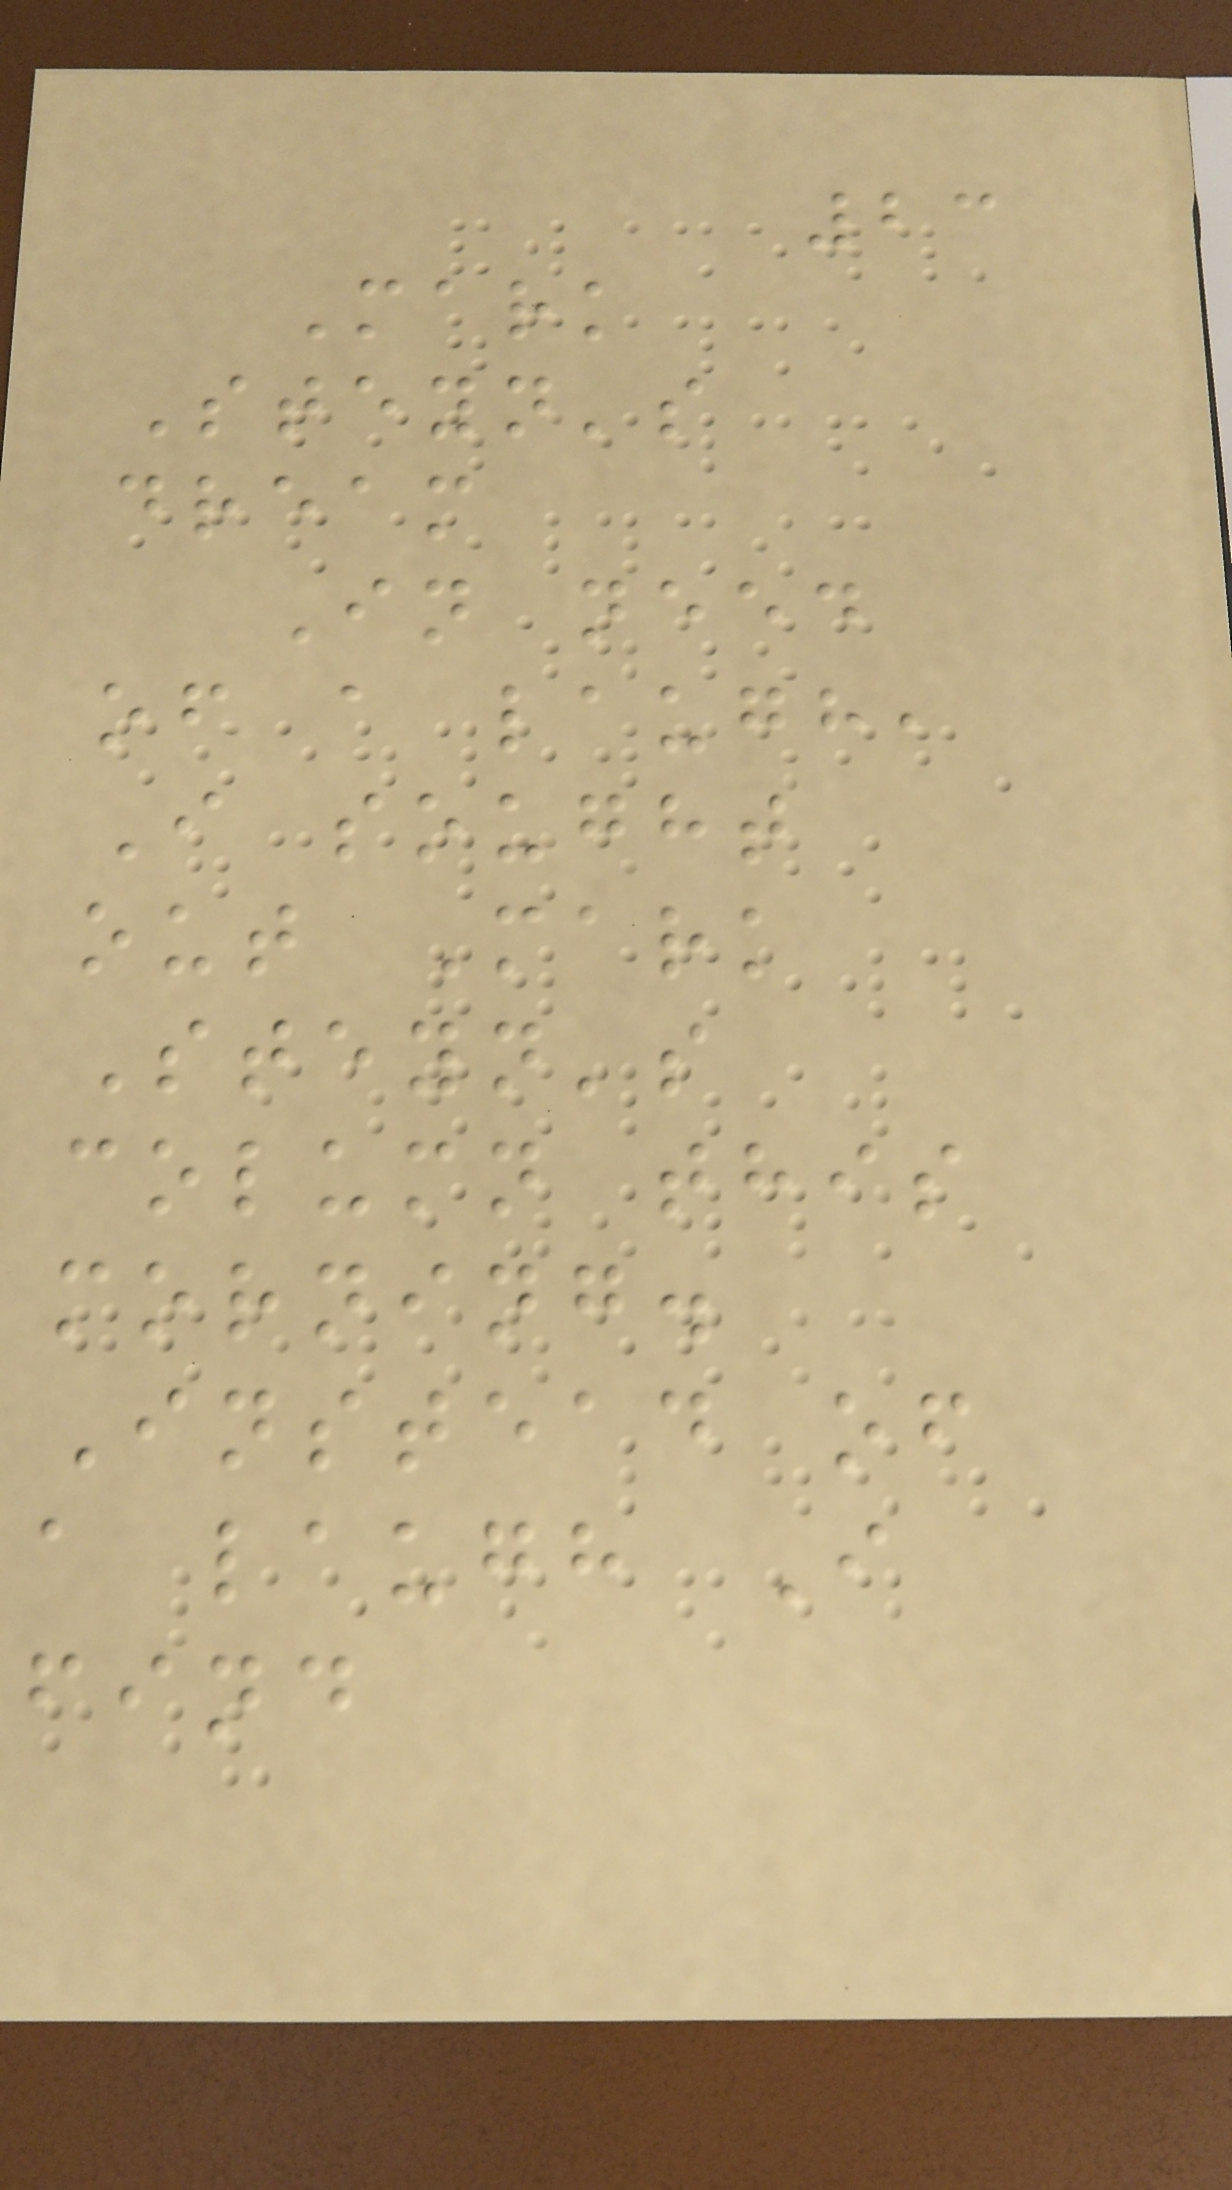23
Mark
Steyn's
dream
In need
of a laugh,
I sought
out Mark
Steyn's
column this
morning.
Instead of
a laugh I
find
